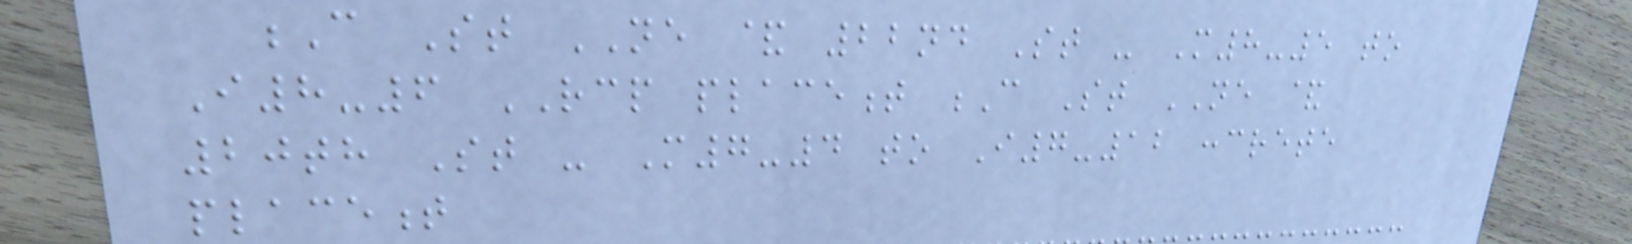C St NE & 22nd St - M8-5 to
I8-6 RCP placement C St NE &
20th St - M7-4 to I7-12 concrete
placement
